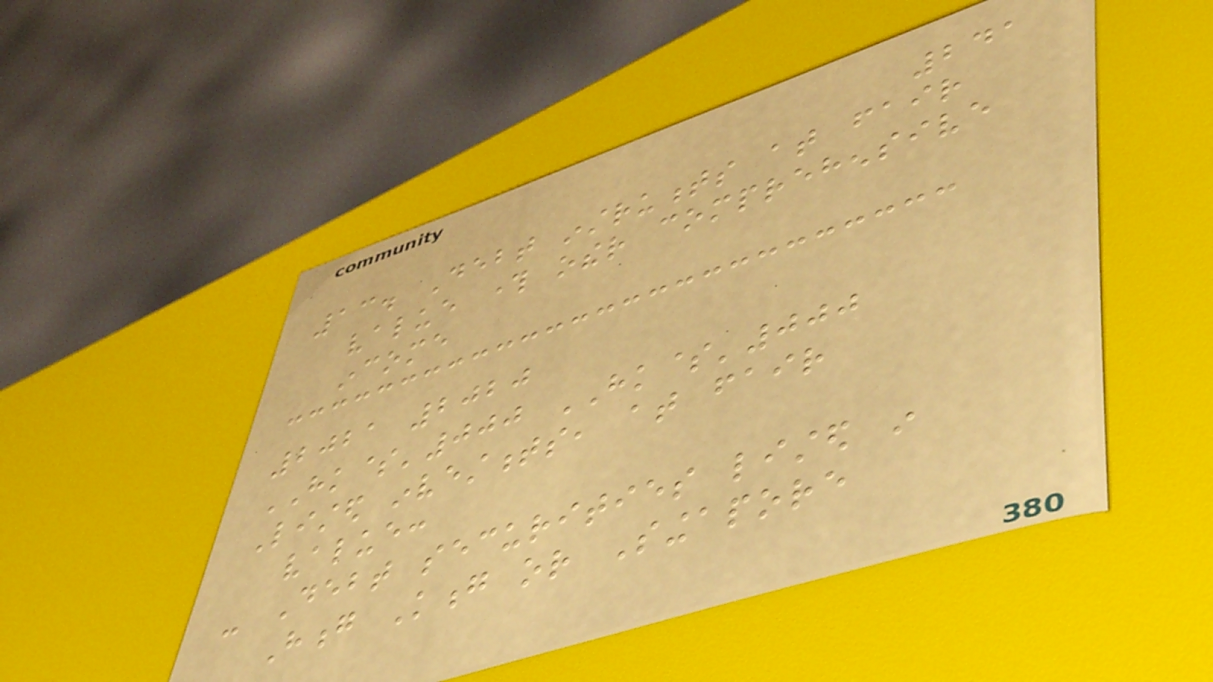241
13. Debt instruments at fair
value through other comprehensive
income
2021 2020
HK$'000 HK$'000
Listed investments, at fair
value:
- Debt securities listed in
Hong Kong or Singapore
